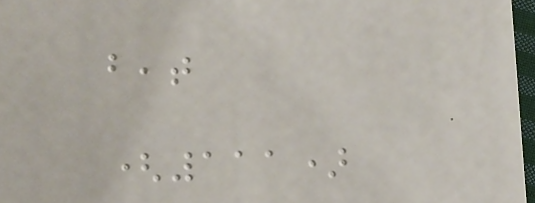beat
(111)
